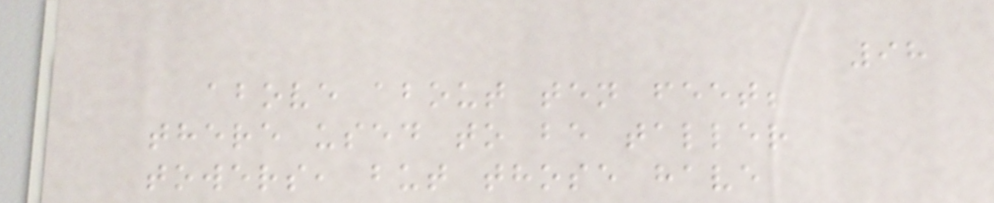98
above about ten feet;
there used to be taller
towers, but those have
